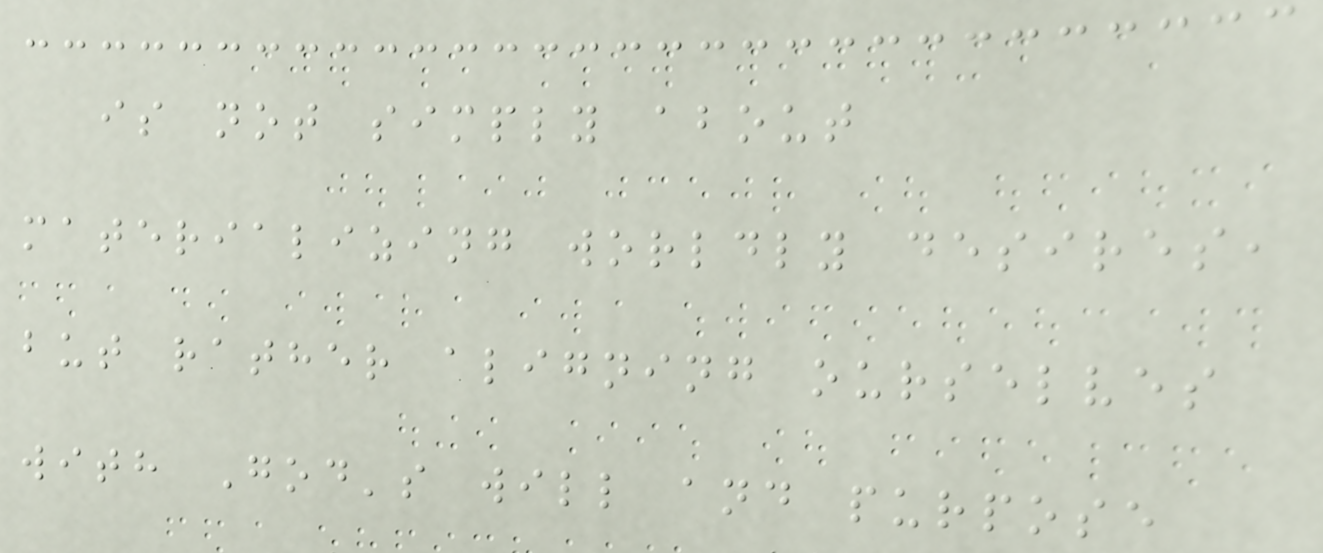is not simply about
materializing worldly desires,
but rather aligning ourselves
with God's will and purpose
